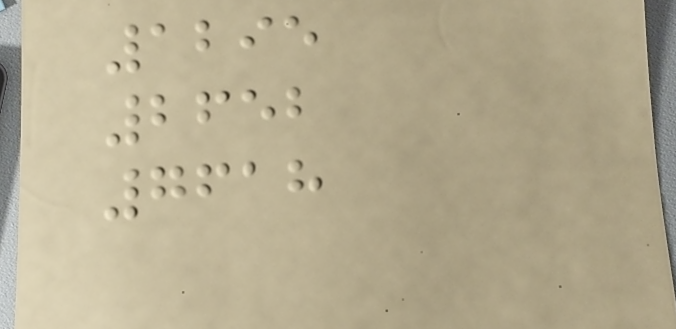1295
2652
7618
